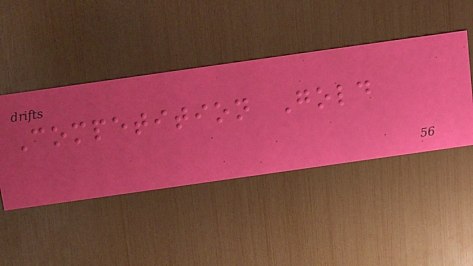Competition Gold
